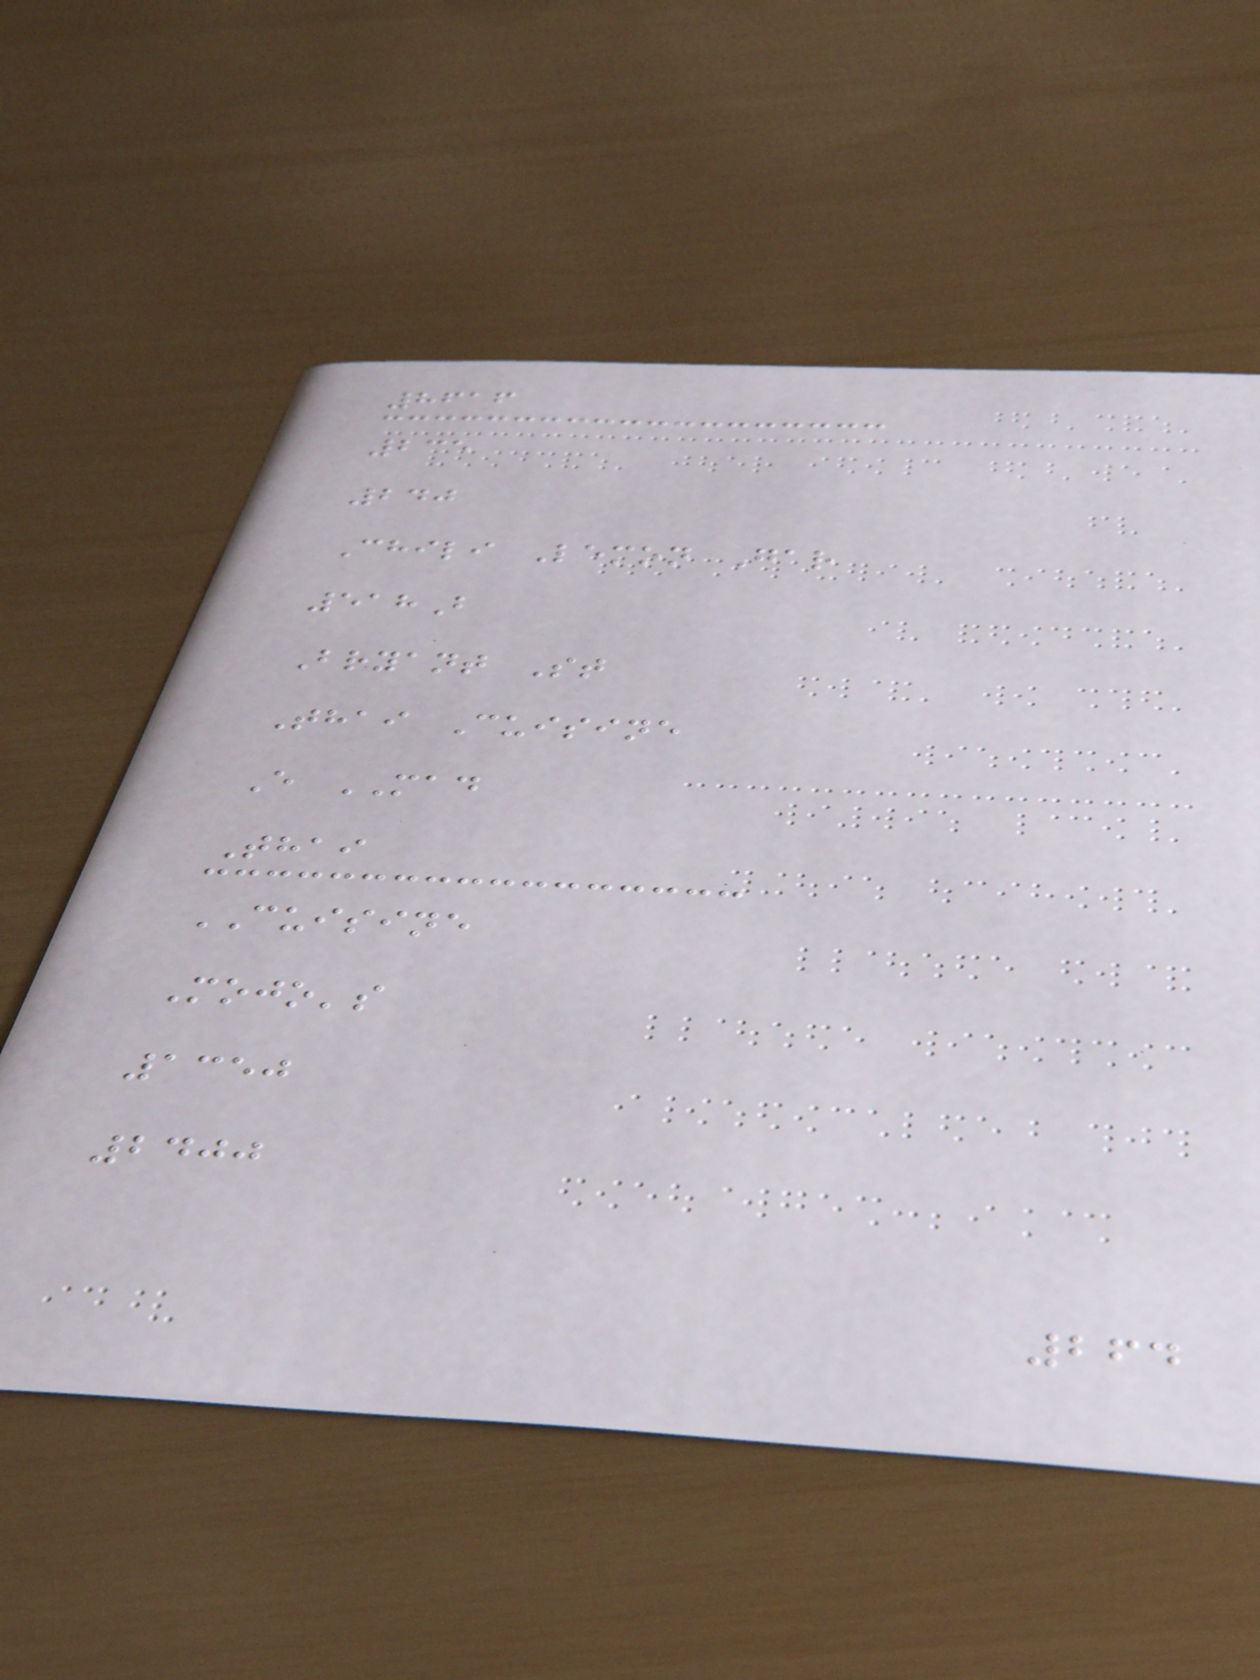8616
235
240
Chili Lemon Gar
518B
Bryant St
Thai Cuisine
E MAD
Thai
CUISINE
Mojo's
1350
2400
264
